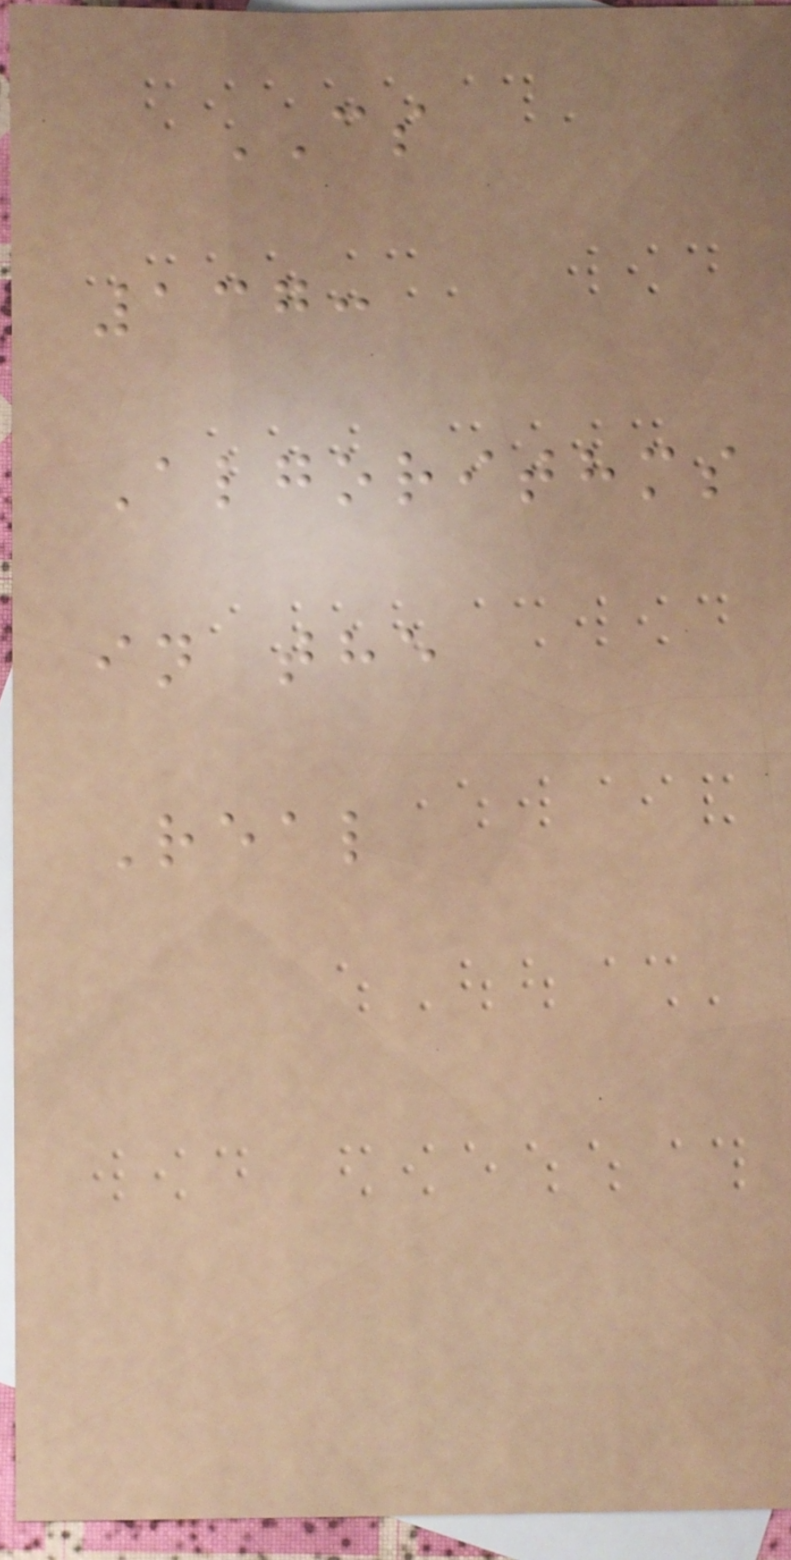CS
137:
Algorithms
in the
Real
